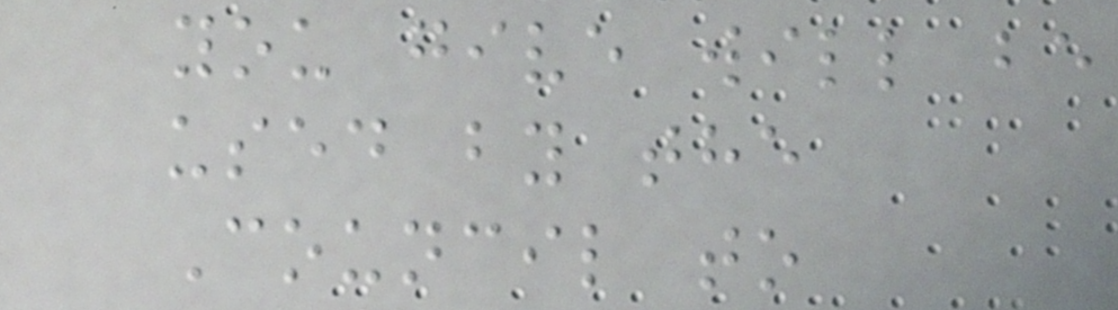you give will be
used by the
Council to
